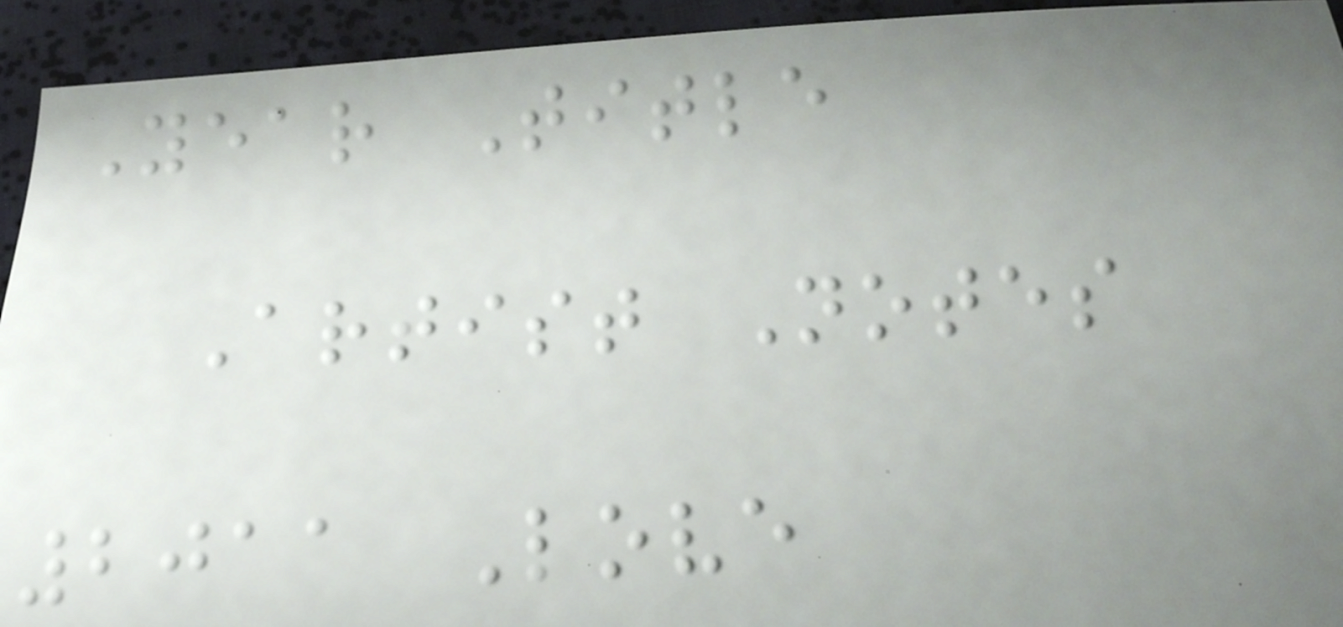Year Title
Artist Notes
2011 Love
